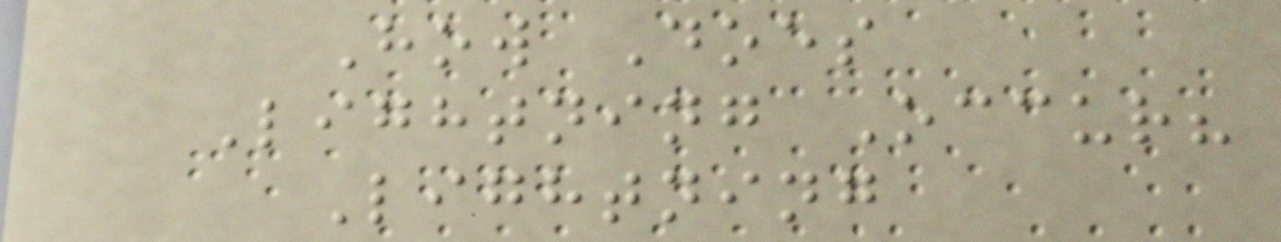How Does
Lightning Occur?
Lightning
